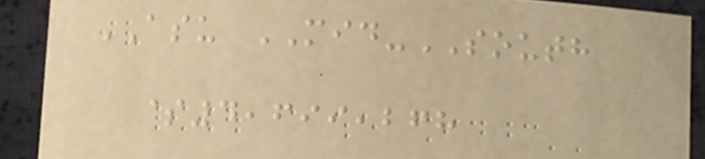ASU MID-SOUTH
$4,699,268
